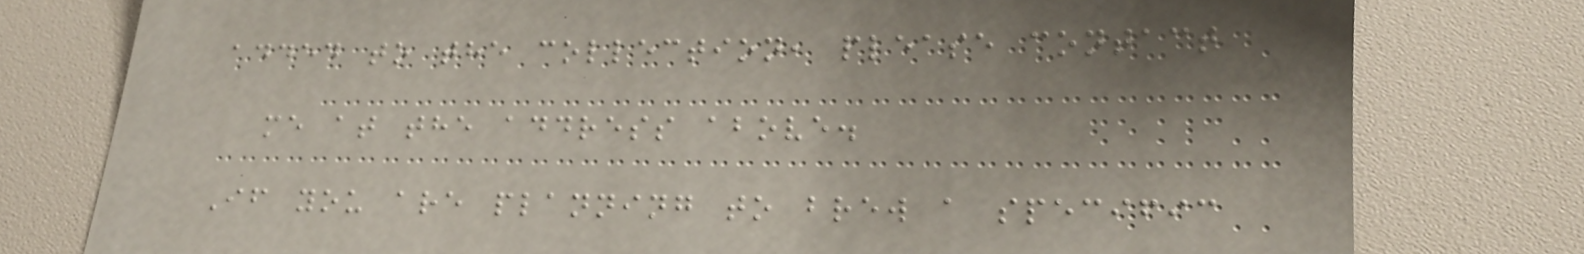added to the collection, please contact
me at the address above.
If you are planning to brew a specific
